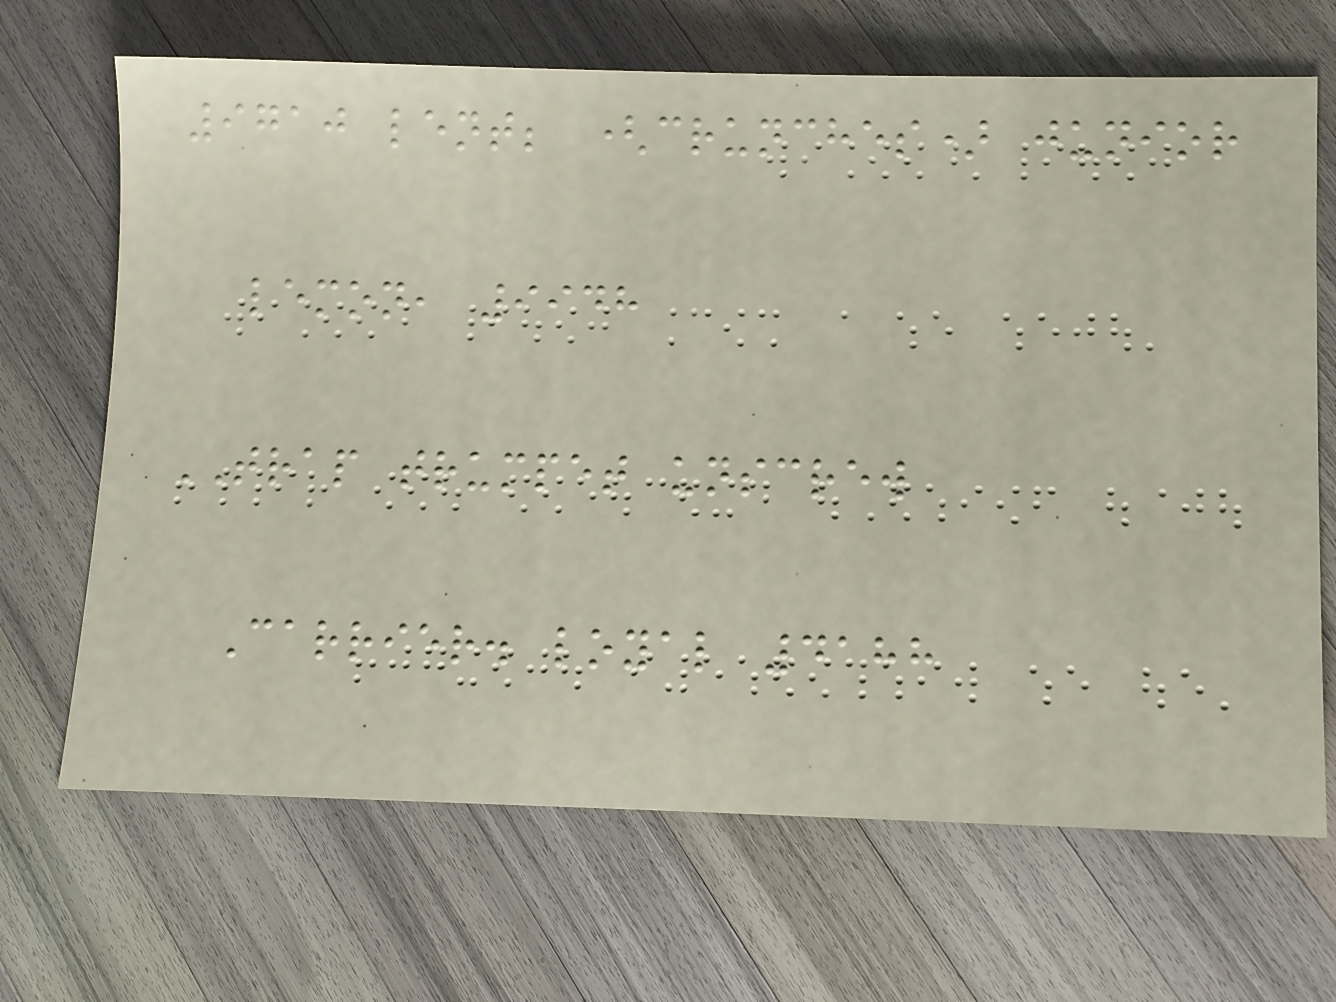9710 lent; (crunches) junior
lemon, 9948
TRAP trumpet unscrew
Carrier. loyal 4188
